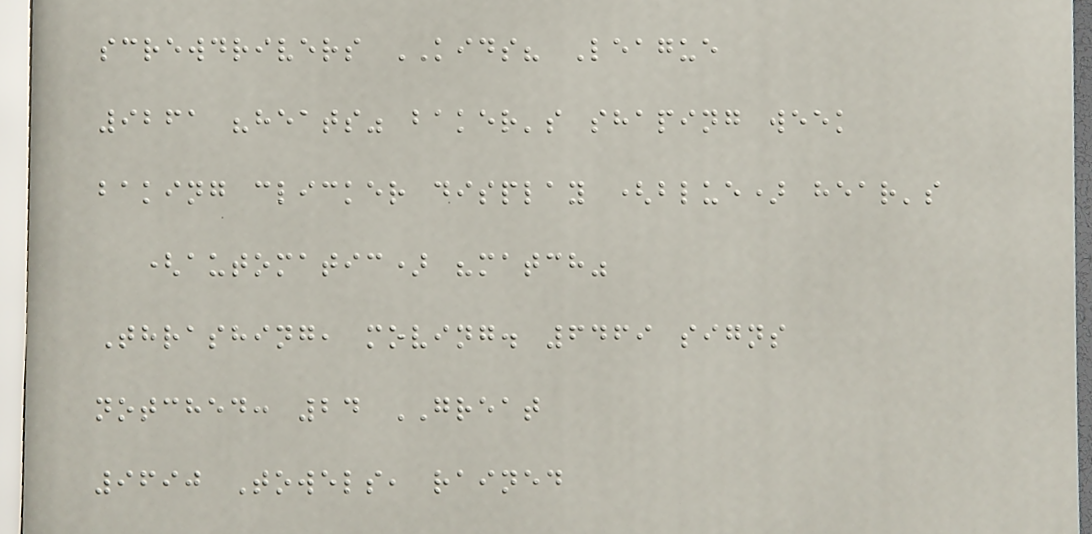screwdrivers KIDS? League
9261 "heats" baker's shaping week
baking clicker display (blue) hear's
(automatic) "match"
Thrashing, moving. 6469 signs
notched: 24 GREAT
9690 Towels, rained
